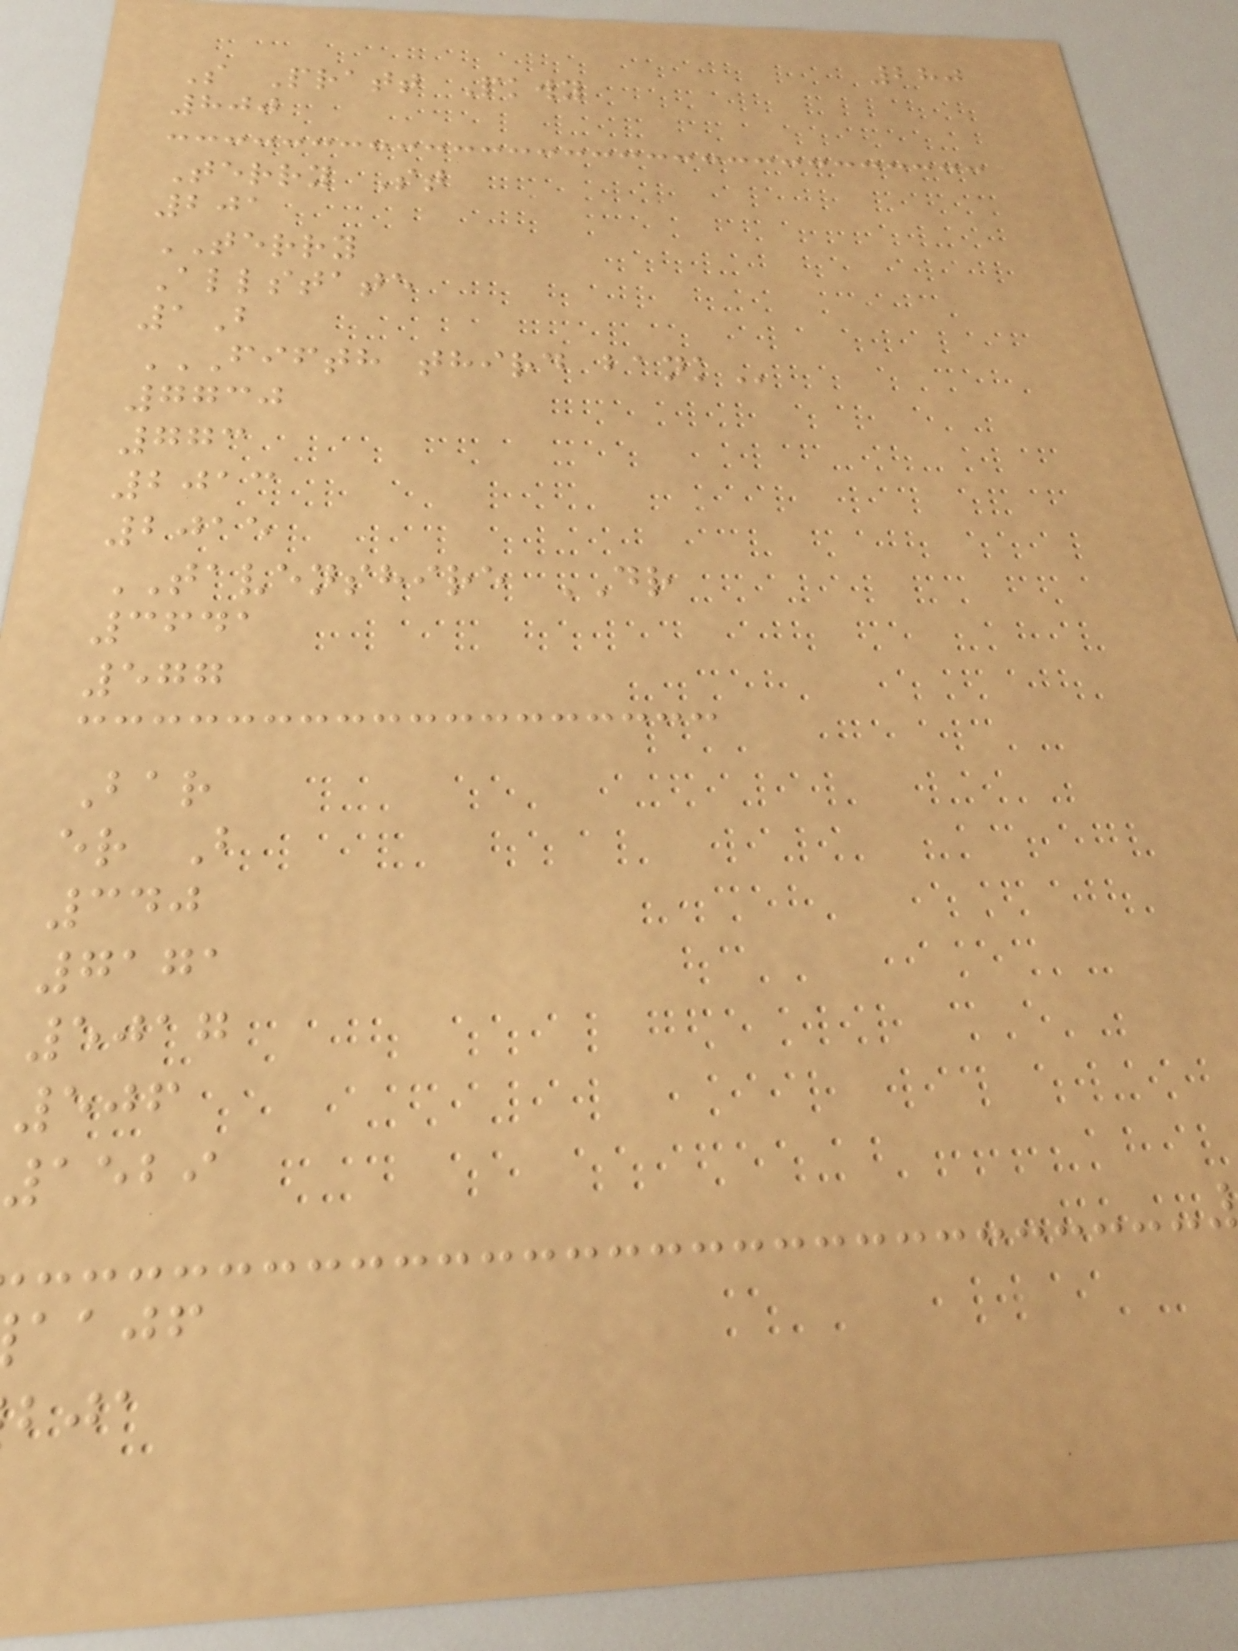280
S Pratt Pkwy
800
Terry St
201
TERRY
Allstate
1B
FIFTH THIRD BANK
7730
773
2013
2015
TAVENSHIRE DR
3641
577
Bar
er B
340
7171
5017
506
1529
aajf
